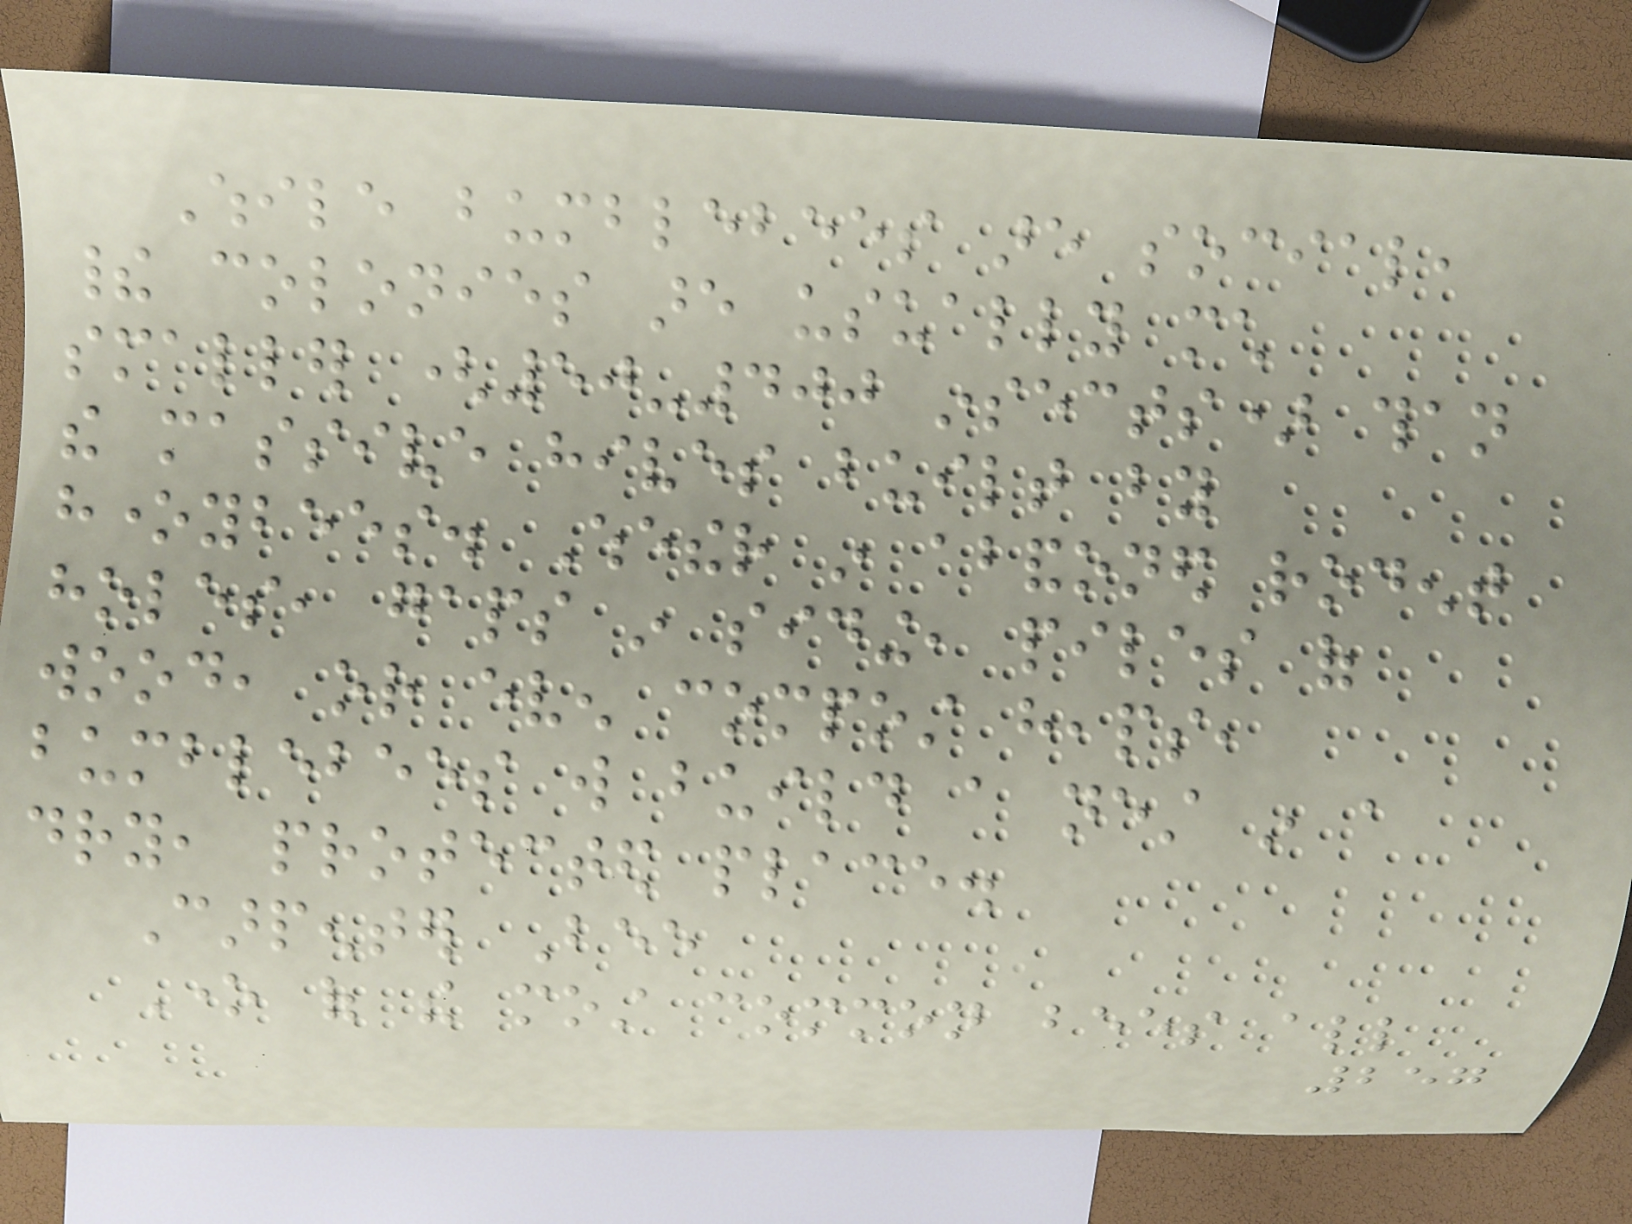While bumblebees are social,
their colonies are usually much
smaller (50-400 insects) than
the massive hives built by
honeybees. Whether in abandoned rodent
holes, gaps in siding, piles of
wood, or even compost heaps,
bumblebees will build a nest in a
dry, protected place.
Carpenter Bee
One of the most common bees all
257
